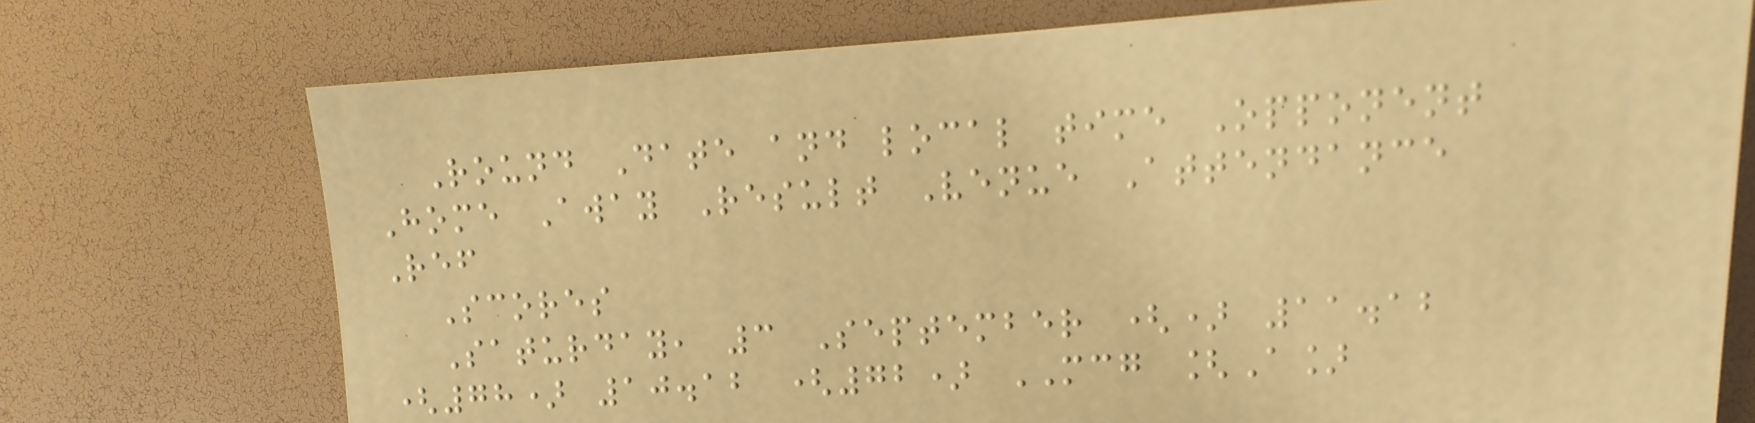Round Date and local time Opponent
Home Away Result Venue Attendance
Ref
Scores
Saturday, 3 September () 11.12
(78) 10.12 (72) MCG [A]
